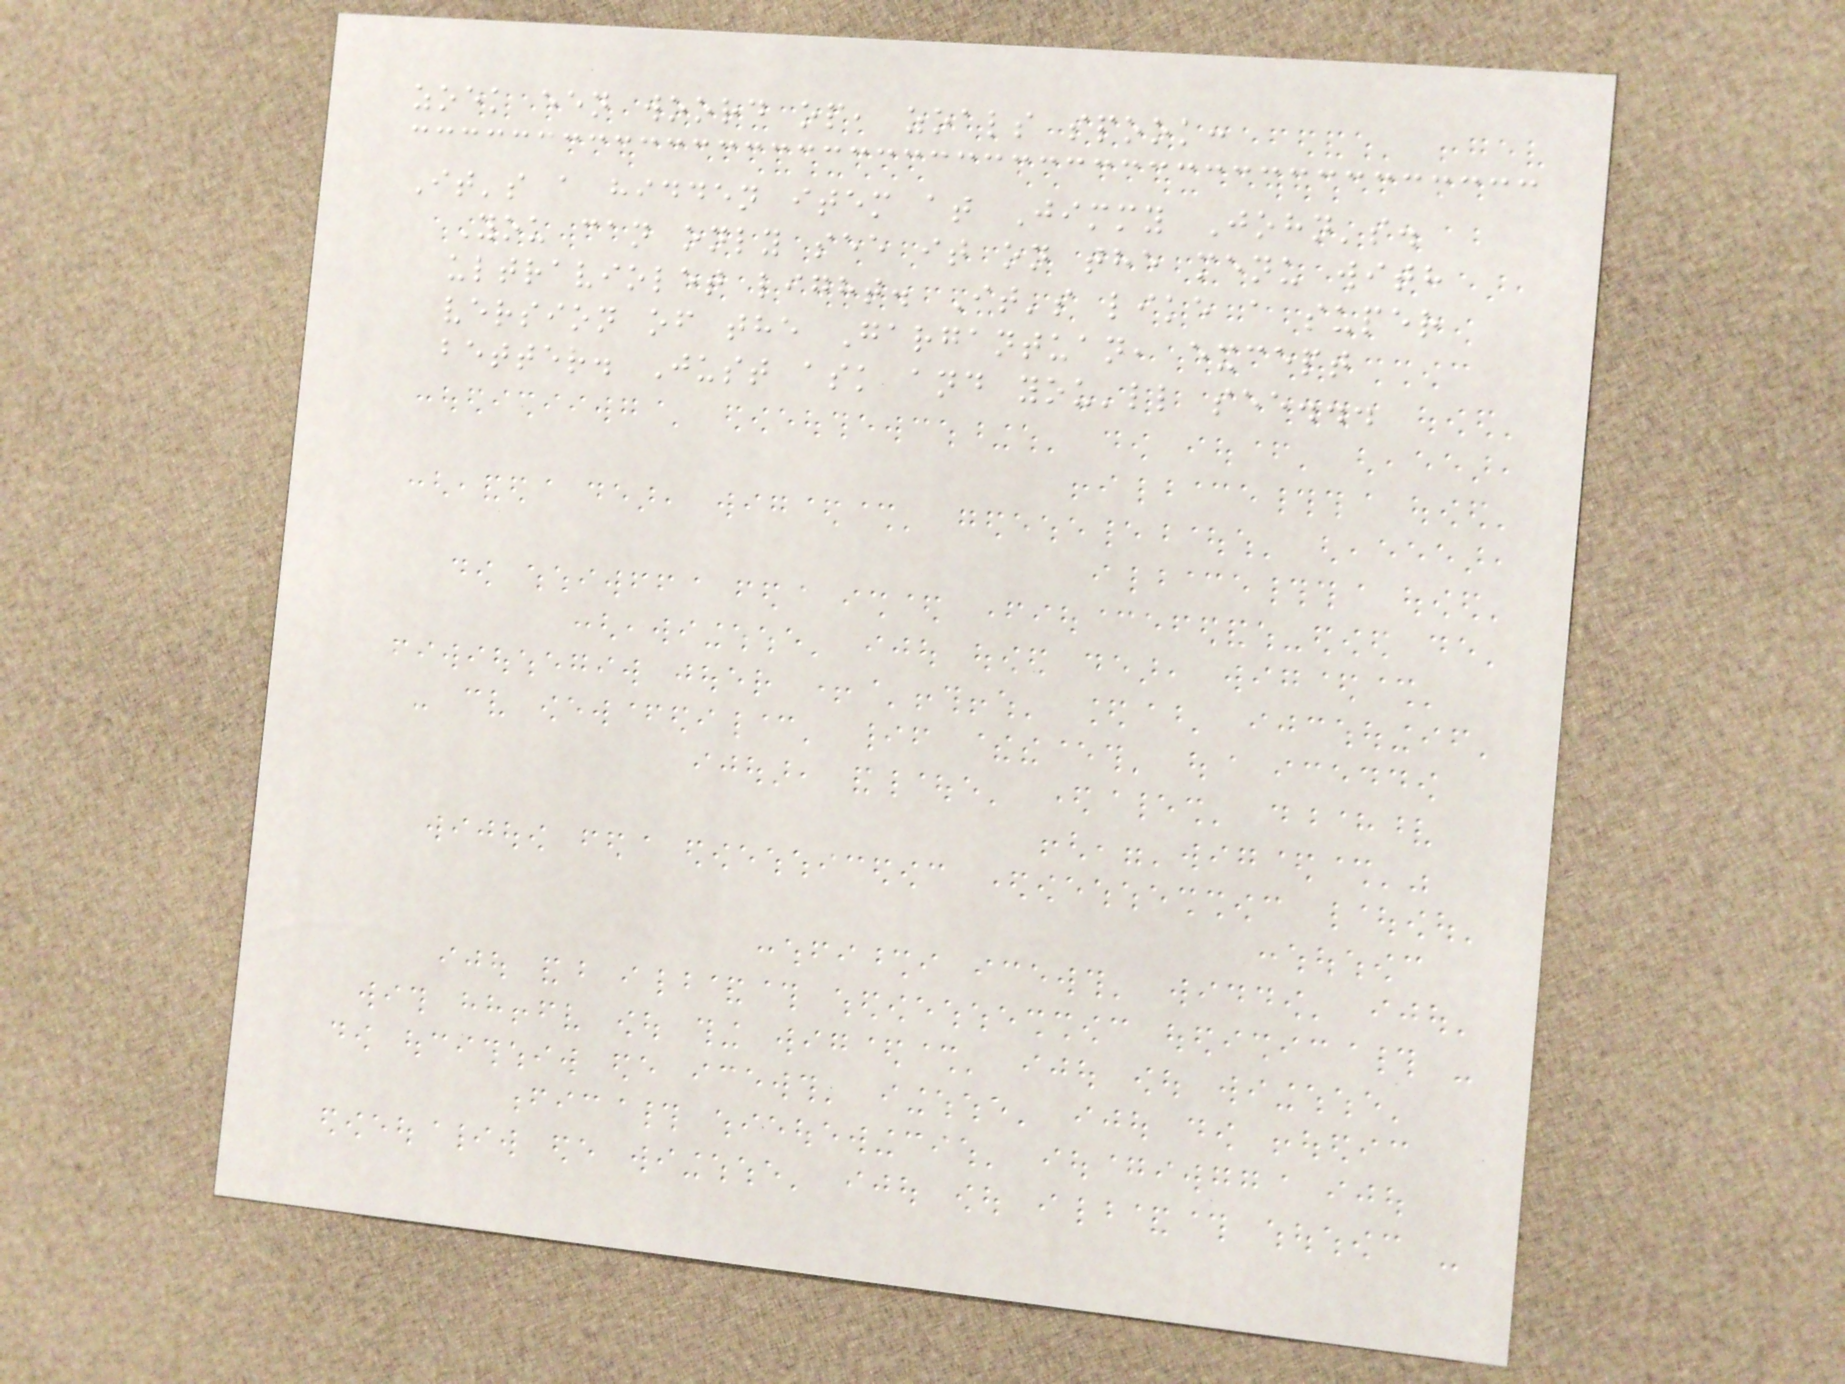zoek een woord op, zoals spook:
It's a hidden item at Jimmy John's.
You can only see it on the menu with
ultraviolet light. It's like a super
version of the Gargantuan, except
better. Just ask and you'll see...
